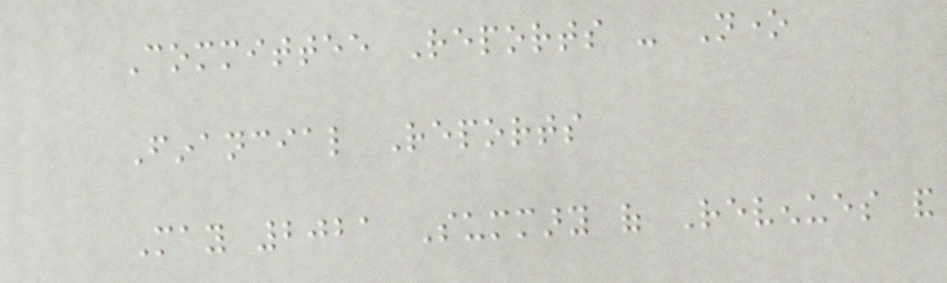Committee Reports - None
Financial Reports
May 2021 Summary of Revenues and
